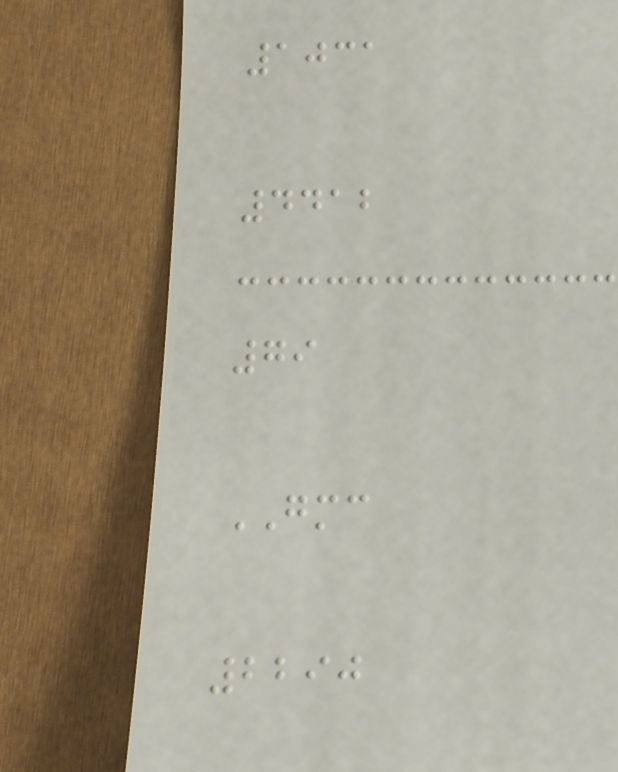1031
4412
79
GMC
2290
